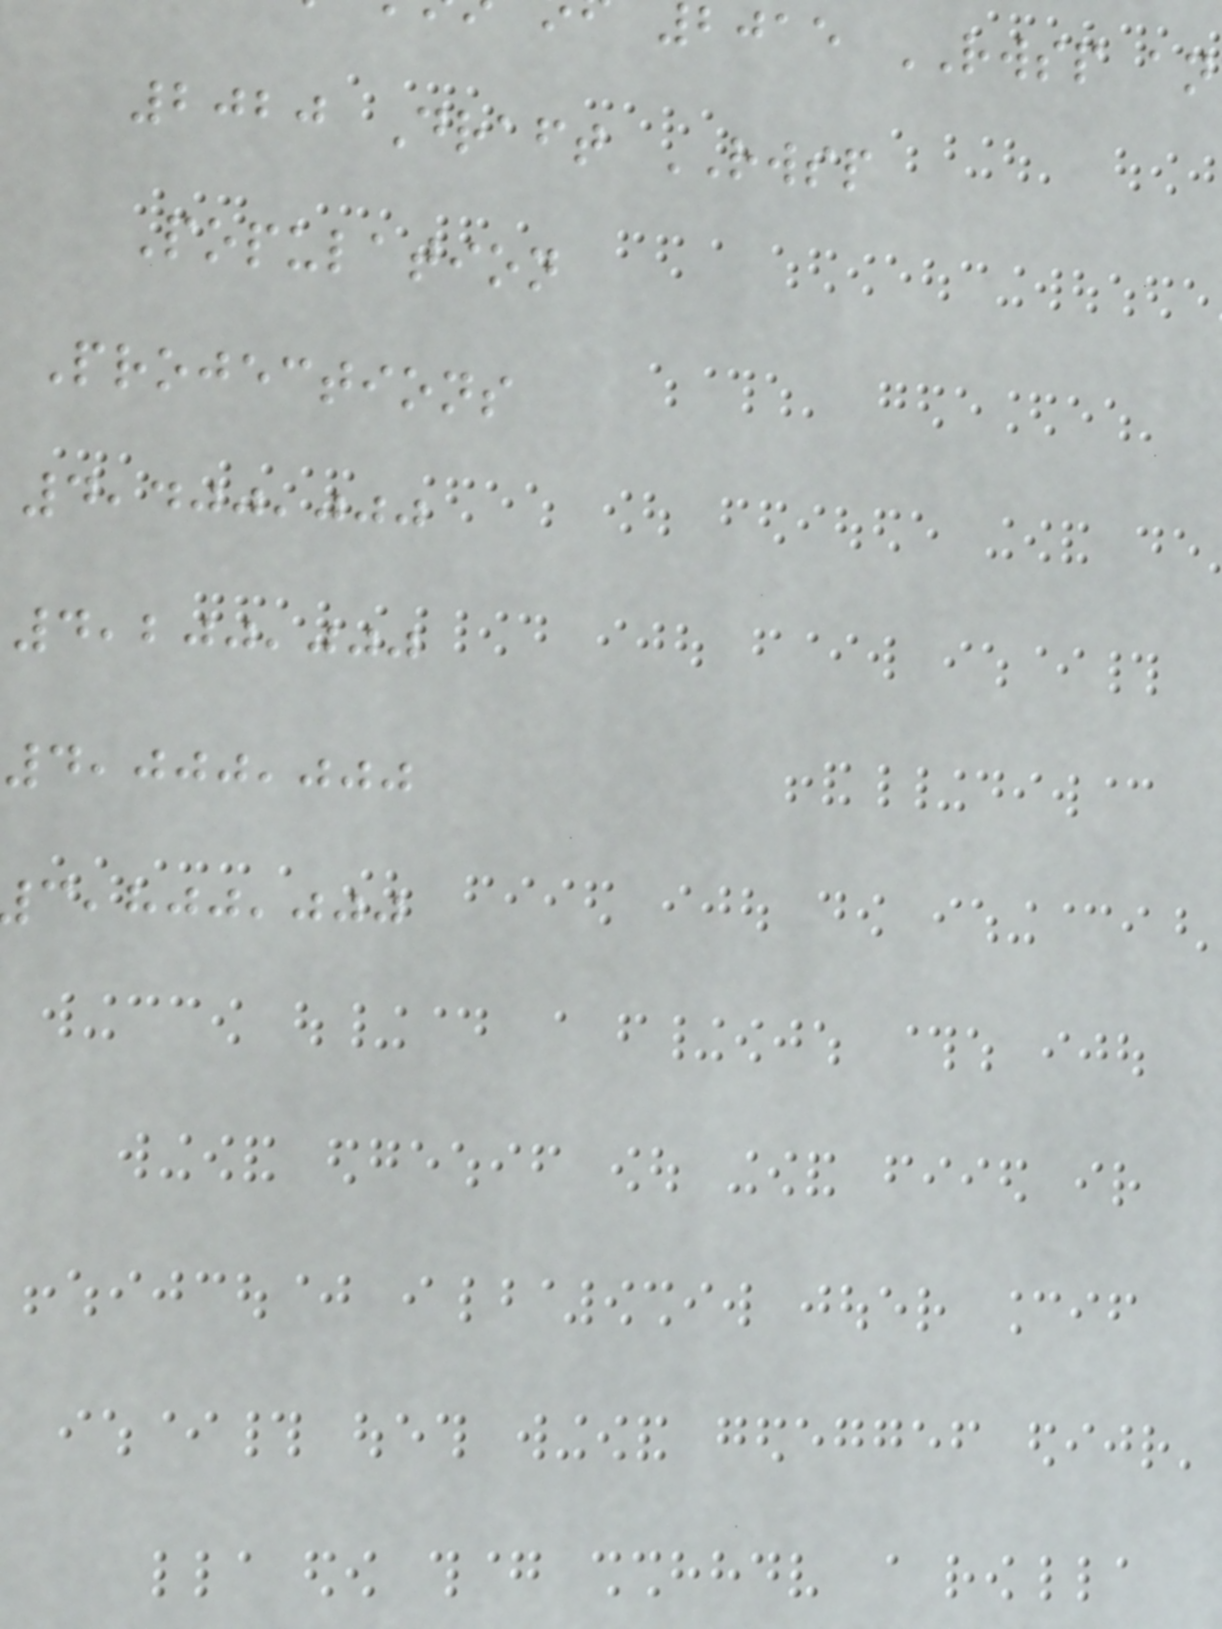bjae RWSP an
2020 Draft RWSP
Population
Projections
4,400,000
4,200,000
4,000,000
,jjj
